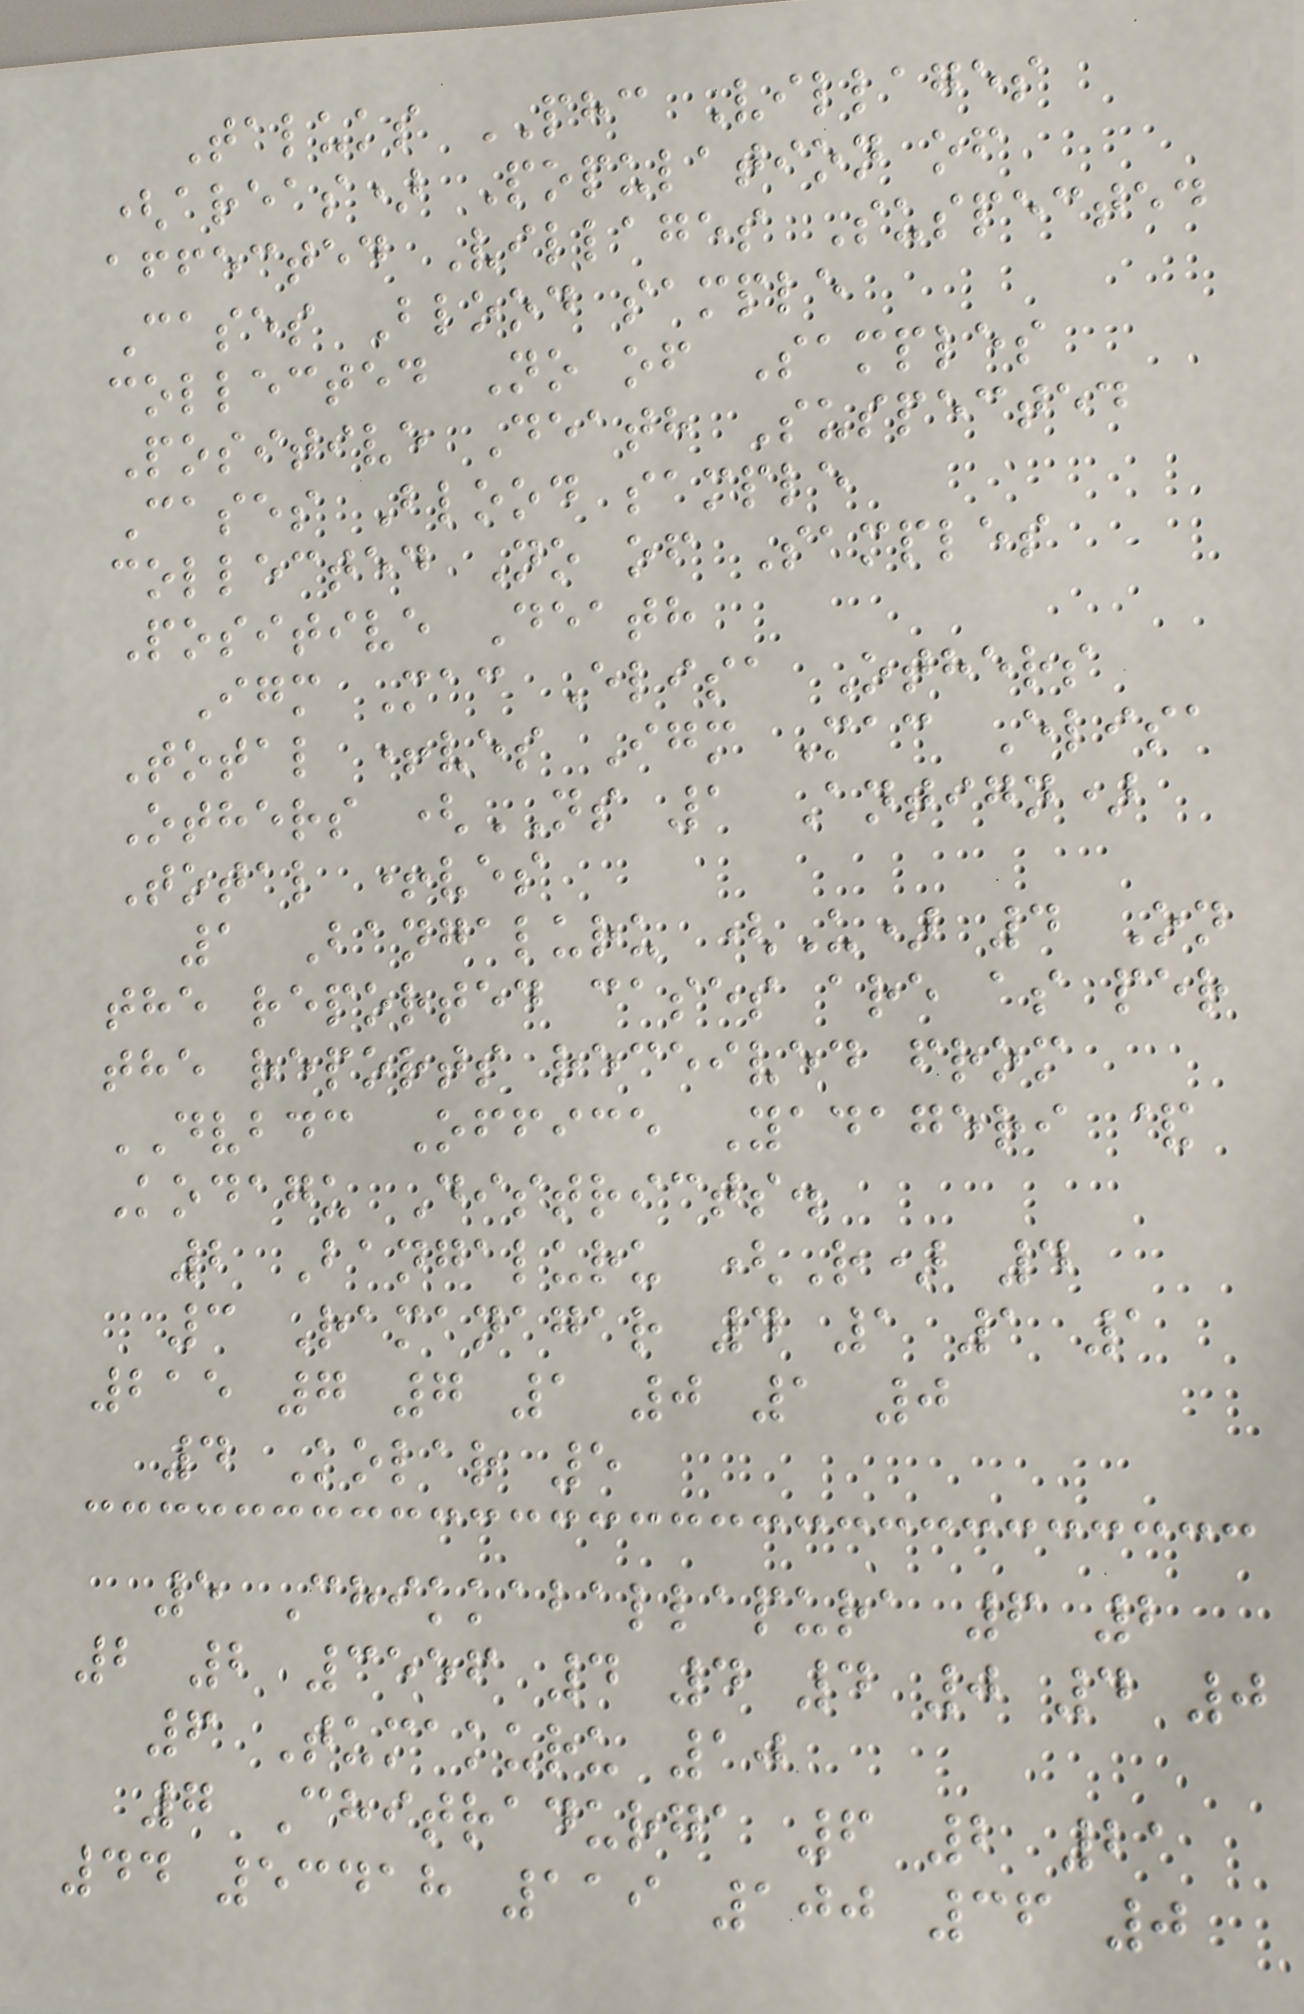Taluks PHC Villages
(areas) Population of
affected Villages Suspected
Cases Blood sample
collected No of Samples
Positive Death Suspected
Cases Blood sample
collected No of Samples
Positive Death
Igm Mac Elisa Others
Total +ves Igm Mac Elisa
Others (NS 1 Antign)
Total +ves
1 Bangaluru (U) 4 On
the reported cases are as per
the reports received from
DVBDC Office Yadageri &
Kodagu Districts.
2 Bangaluru (R) 4
3 Ramanagar 4 1 1 1
215 7 7 1 0 1 0
4 Kolar 5
5 Chikkaballapura 6 2
2 2 3556 4 4 4 0 4 0
6 Tumakuru 10
7 Chitradurga 6 2 21
44 53418 119 100 36 0
